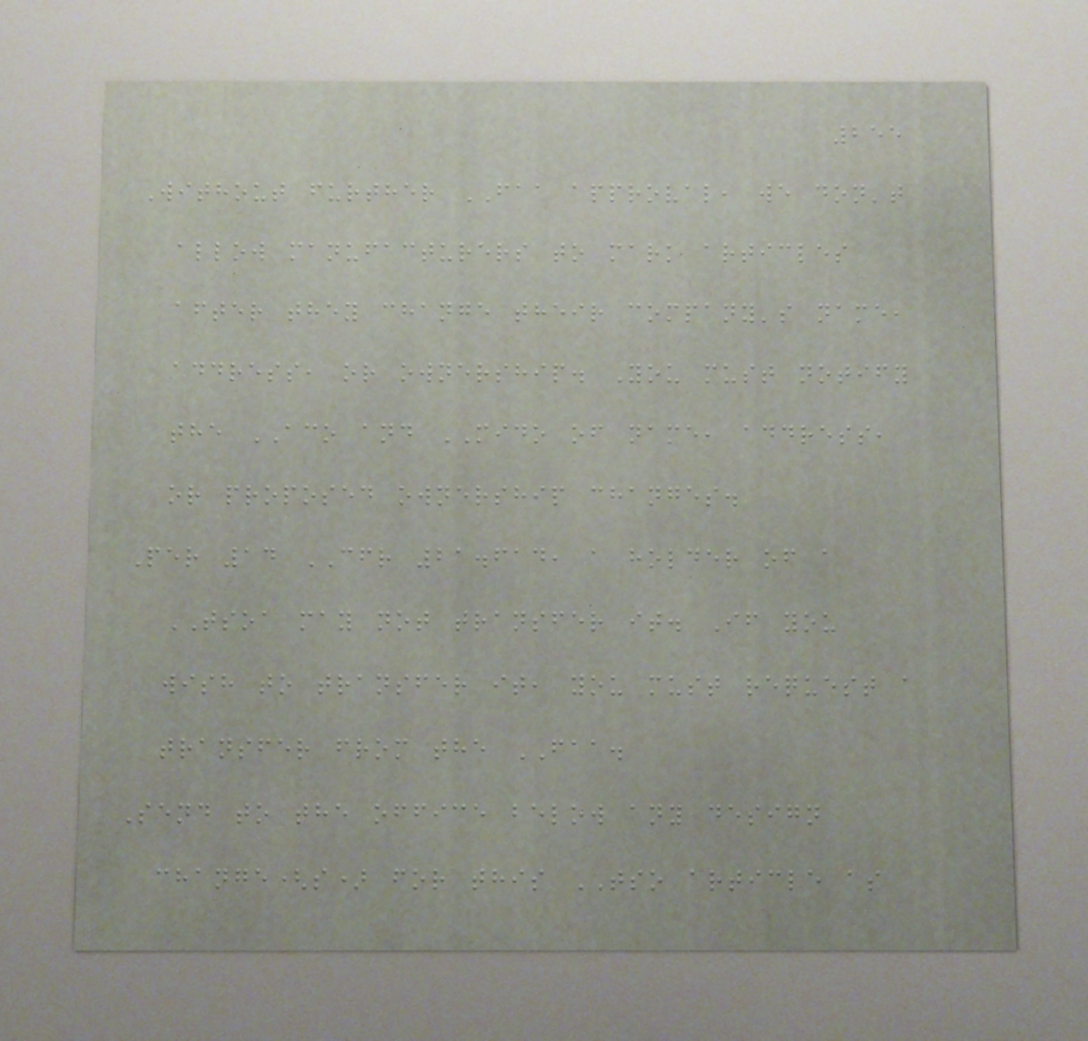255
Without further FAA approval, we don't
allow manufacturers to mark articles
after they change their company's name,
address, or ownership. You must notify
the ACO and MIDO of name, address,
or proposed ownership changes.
Per 14 CFR 21.614, a holder of a
TSOA may not transfer it. If you
wish to transfer it, you must request a
transfer from the FAA.
Send to the office below any design
change(s) for this TSO article as
